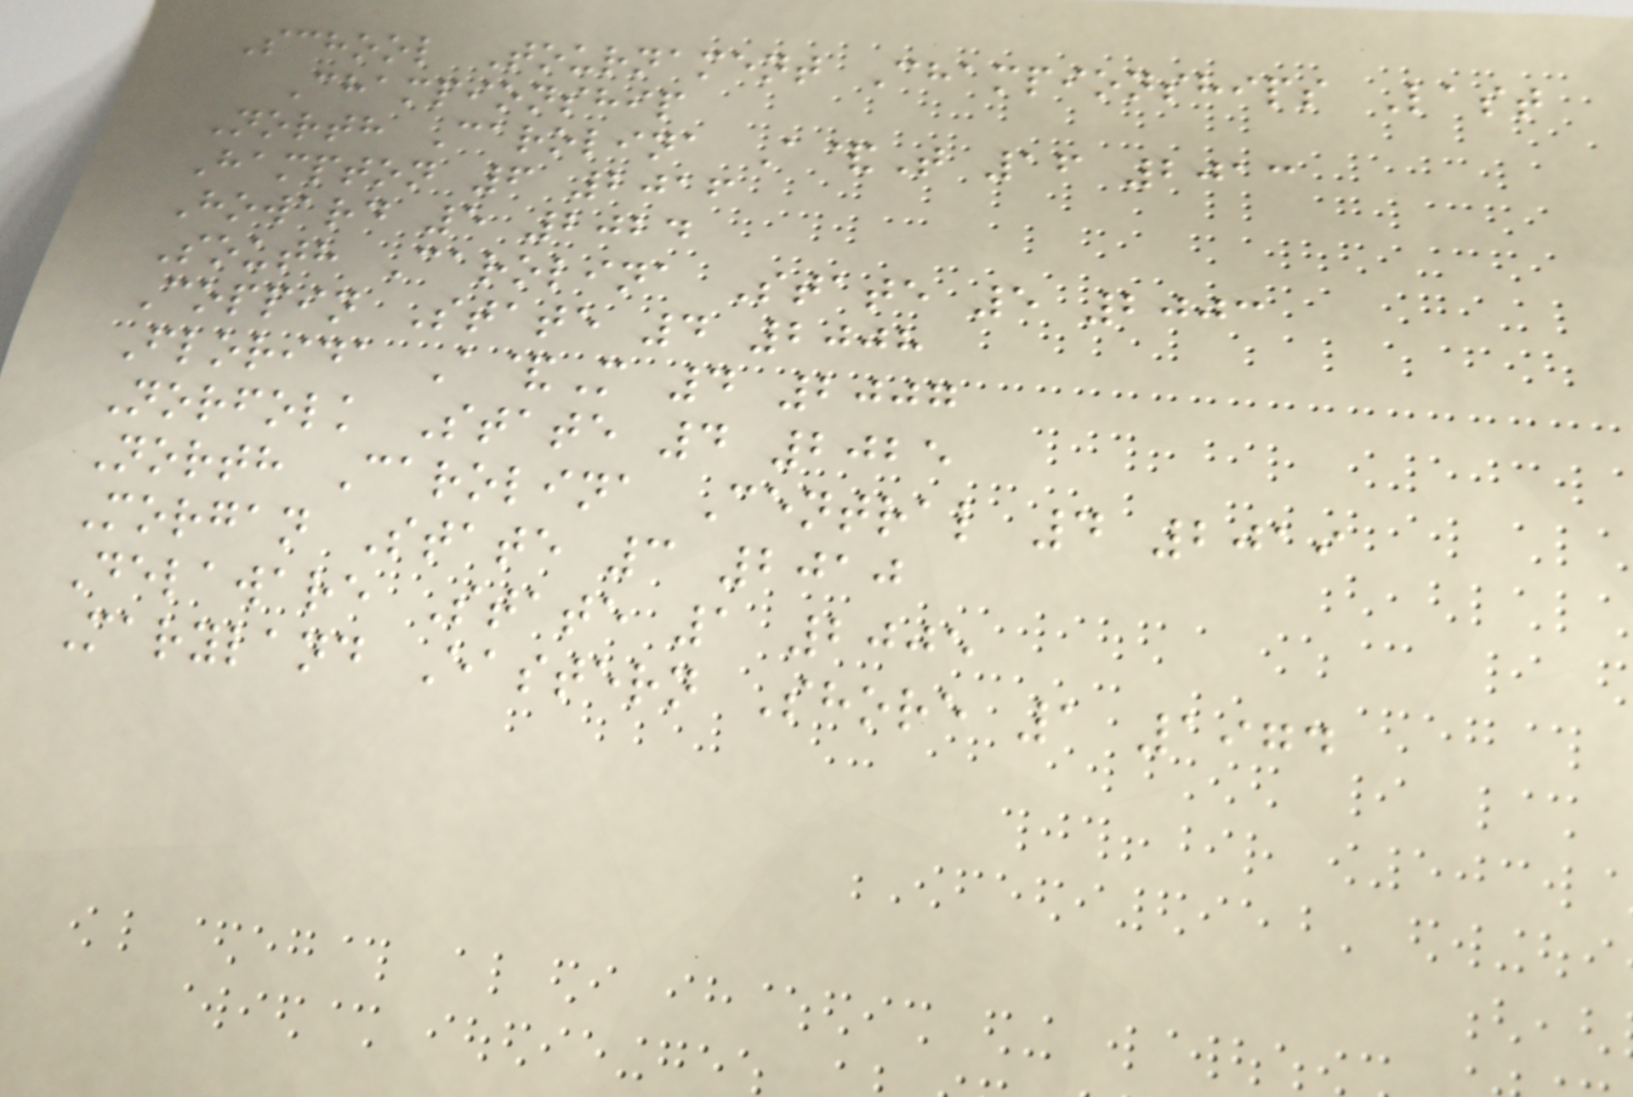School Tournament Championships Last
Championship
North Carolina A&T 16 2013
Hampton 6 2016
Howard 5 2024
South Carolina State 5 2003
Coppin State 4 2008
Florida A&M 4 2007
Norfolk State 4 2025
North Carolina Central 4 2019
Morgan State 3 2010
Delaware State 1 2005
Maryland Eastern Shore 1 1974
